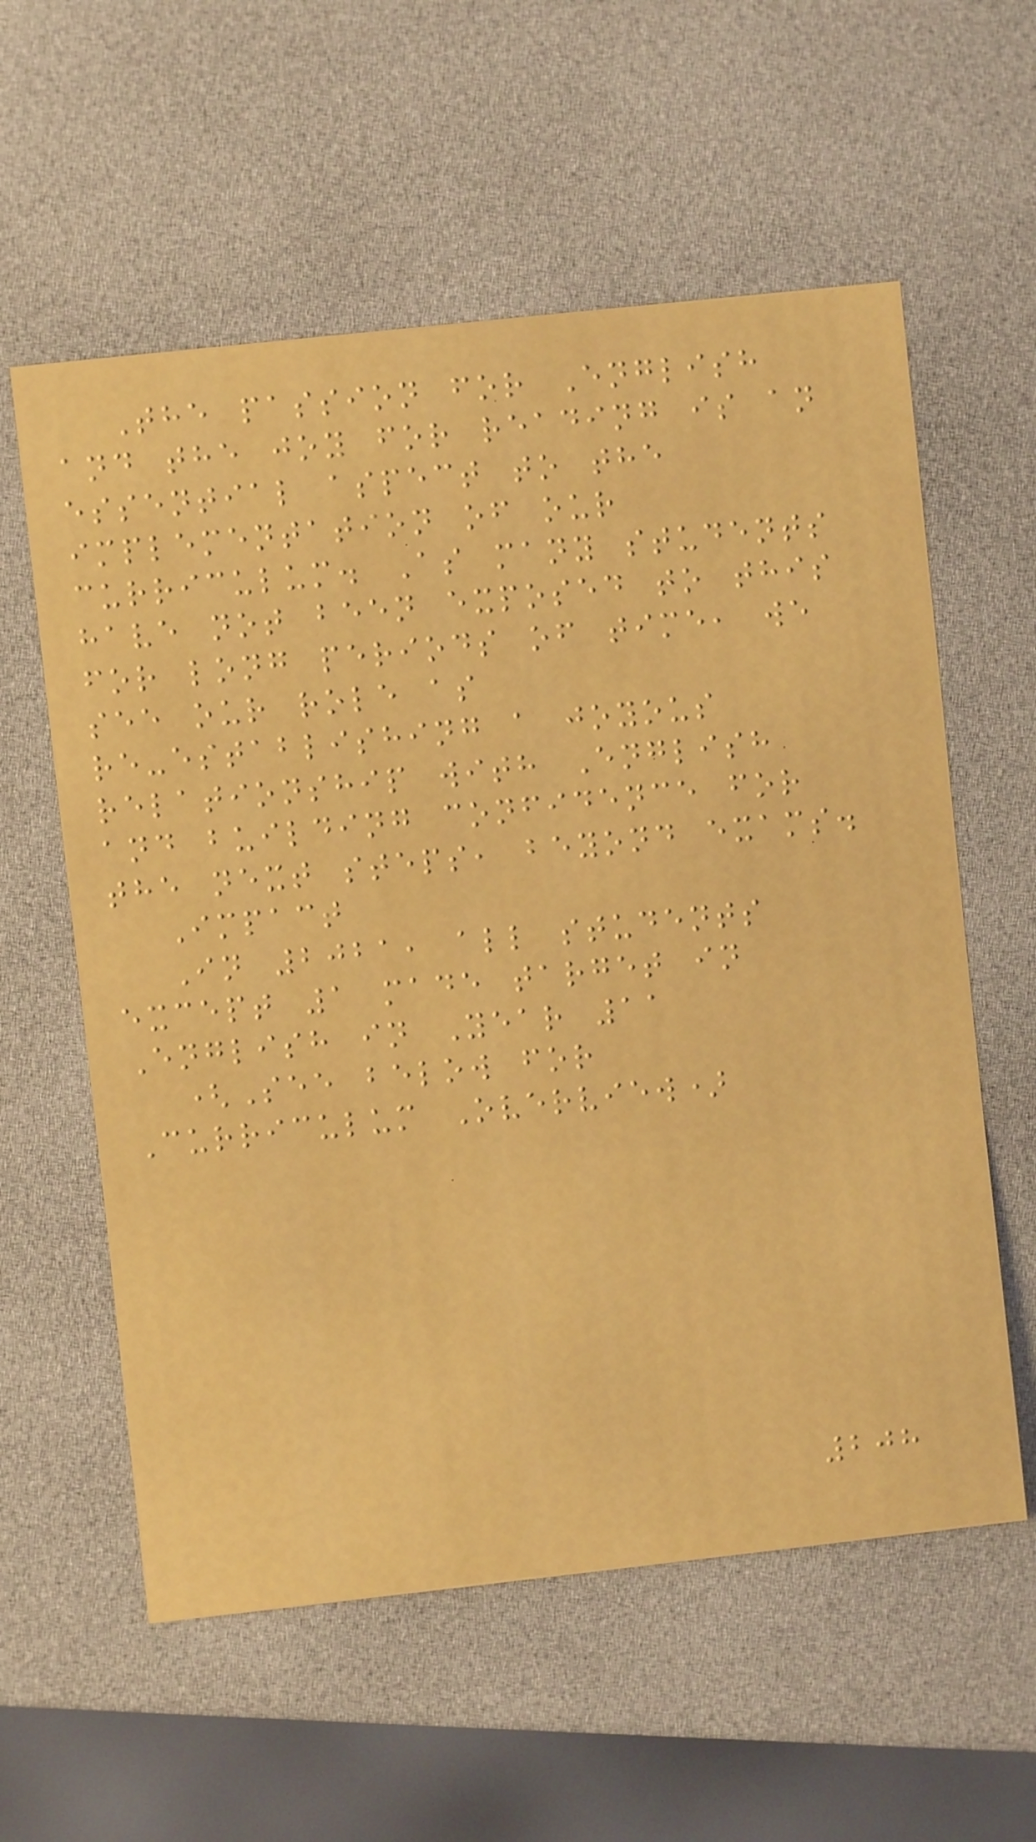The passion for English
and the joy for reading is an
essential aspect to the
implementation of our
curriculum. As many students
have not been exposed to this
for long periods of time, we
see our role as
re-establishing a joyous
relationship with English
and building confidence for
the next steps, beyond exams.
Impact
In 2021, all students
except 1 made target in
English in Year 11
(See below for
Curriculum Overview)
208
